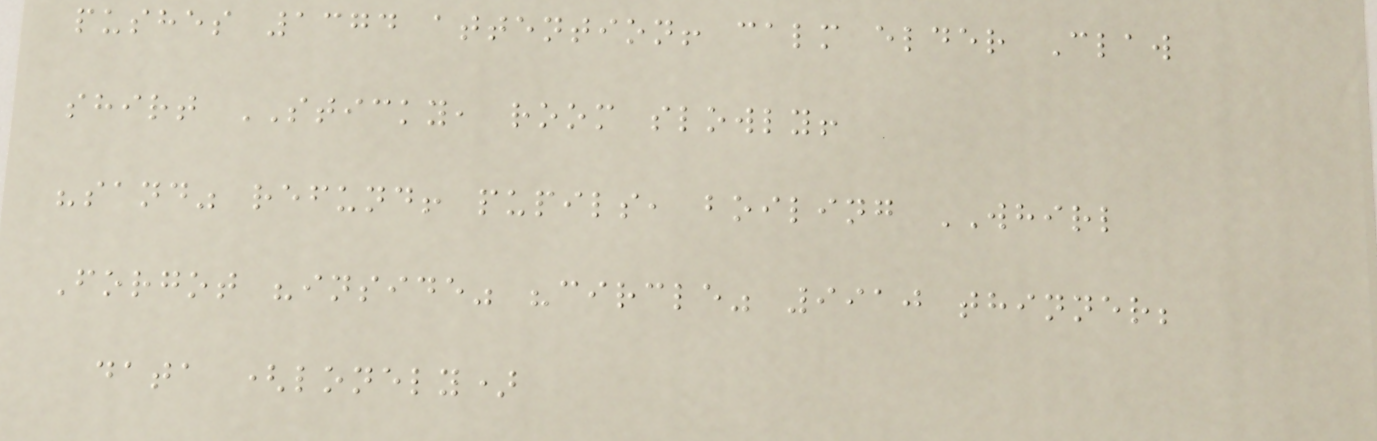pushes 1374 attention! calm elder Claw
shirt STICKY, room slowly!
"sand" refund! pupils, boiling WHIRL
Forgot "inside" "circle" 9910 thinner;
data (lonely)
